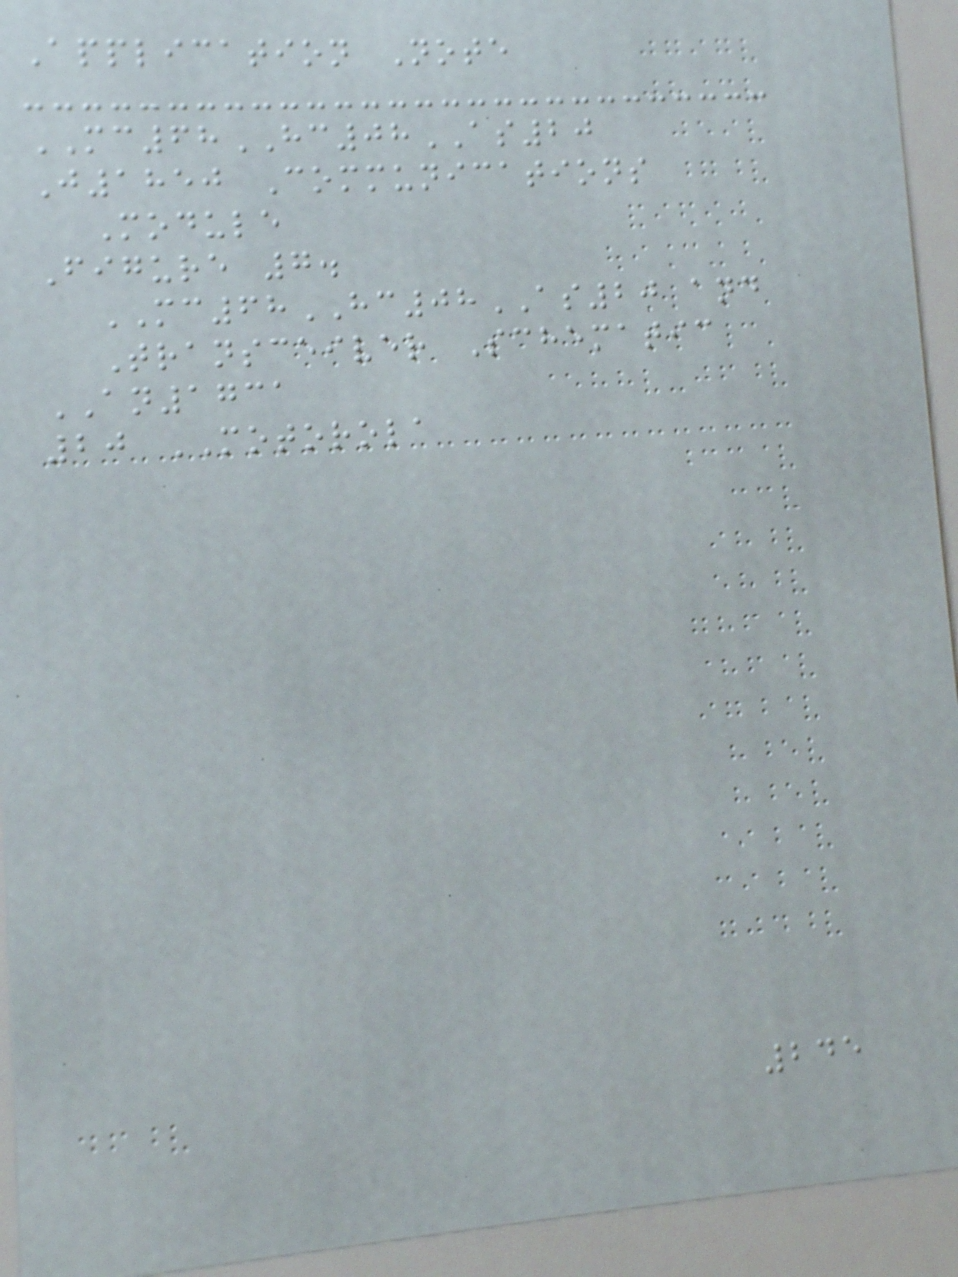Application Note
MC68HC08AS20
J1850 Communications
Module
Figure 7.
MC68HC08AS20 and
Transceiver Schematic
AN1731
20 MOTOROLA
245
